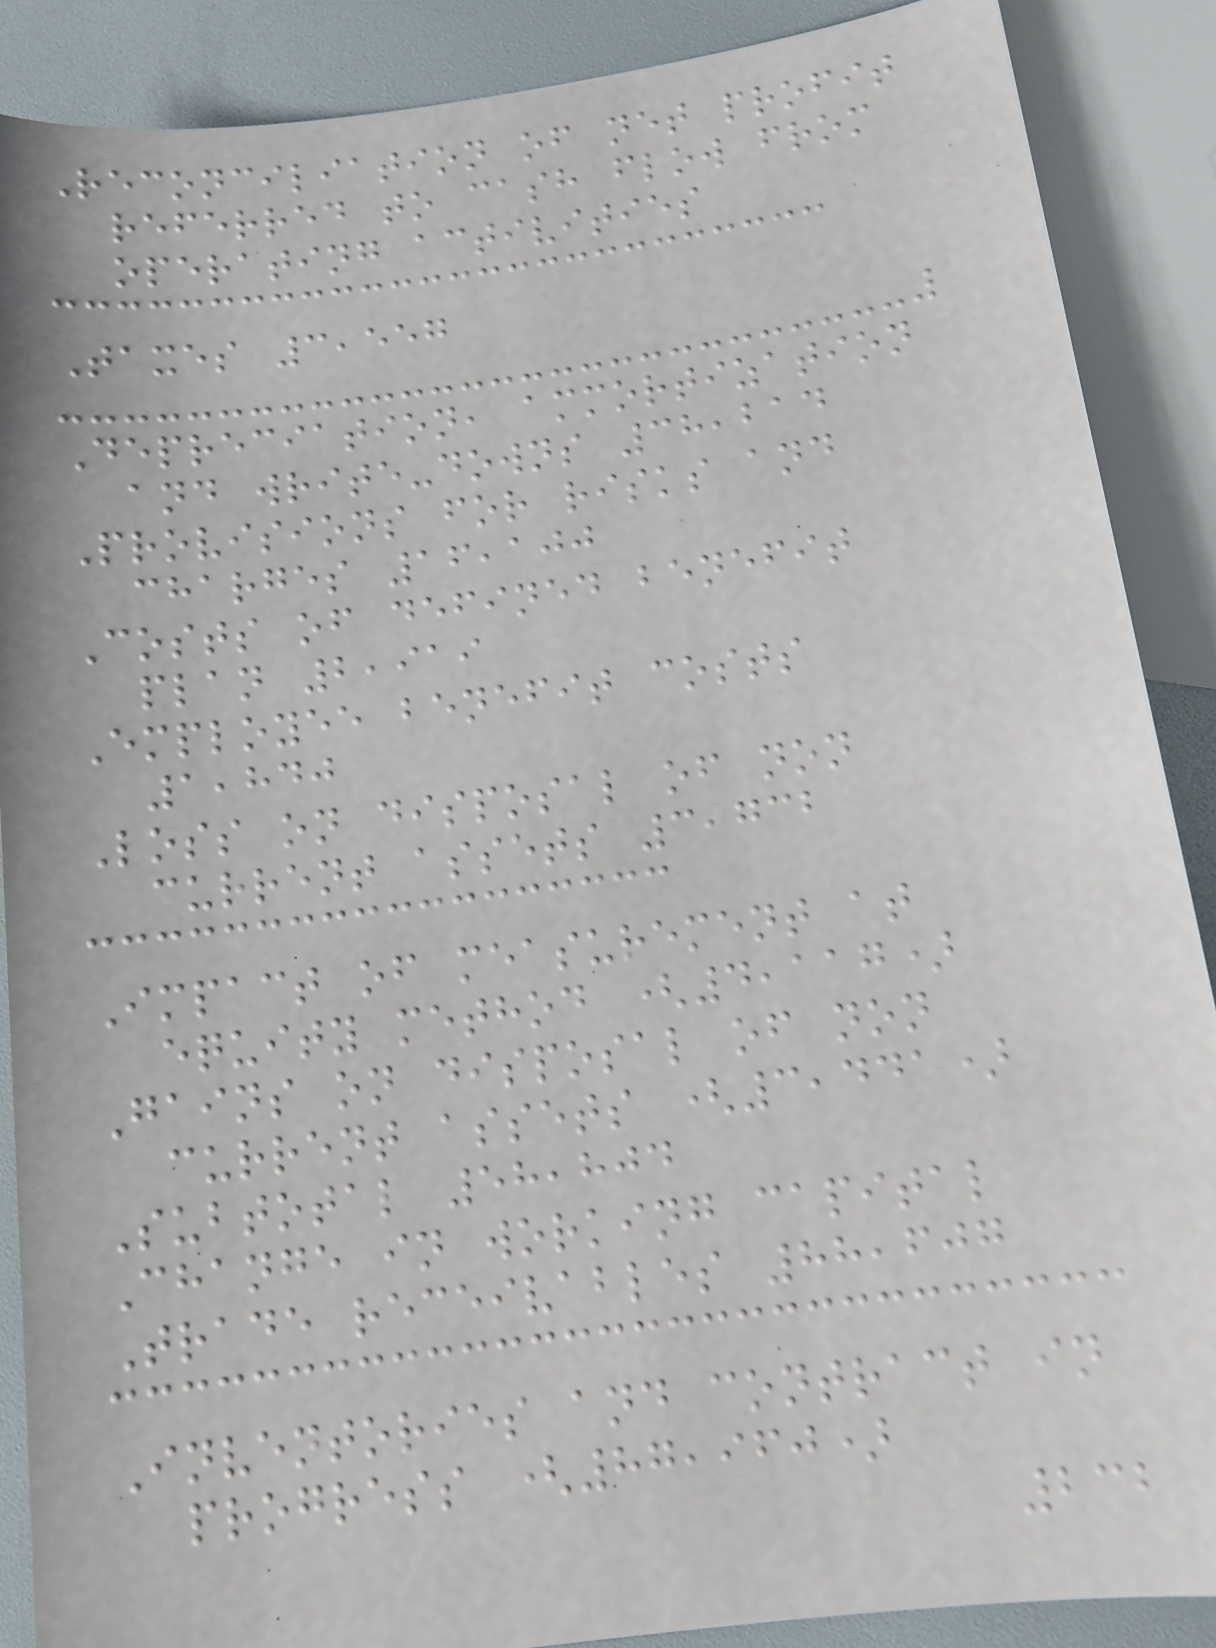Reconciliation of net profit
referred to cash flow from
operating activities
Taxes 3,557
Depreciation, ammortization
and write-downs 38,214
Provisions for risks and
charges 16,100
Costs of defined benefit
plan 2,919
Employee benefit costs
1,840
Loss on disposal of non
current assets 3,732
Impact of measurement at
equity method (4,117)
Gains on disposal of non
current assets (3,441)
Subtotal 58,804
Change in working capital
Trade receivables 88,607
Inventories and contract in
progress (87,960)
232
